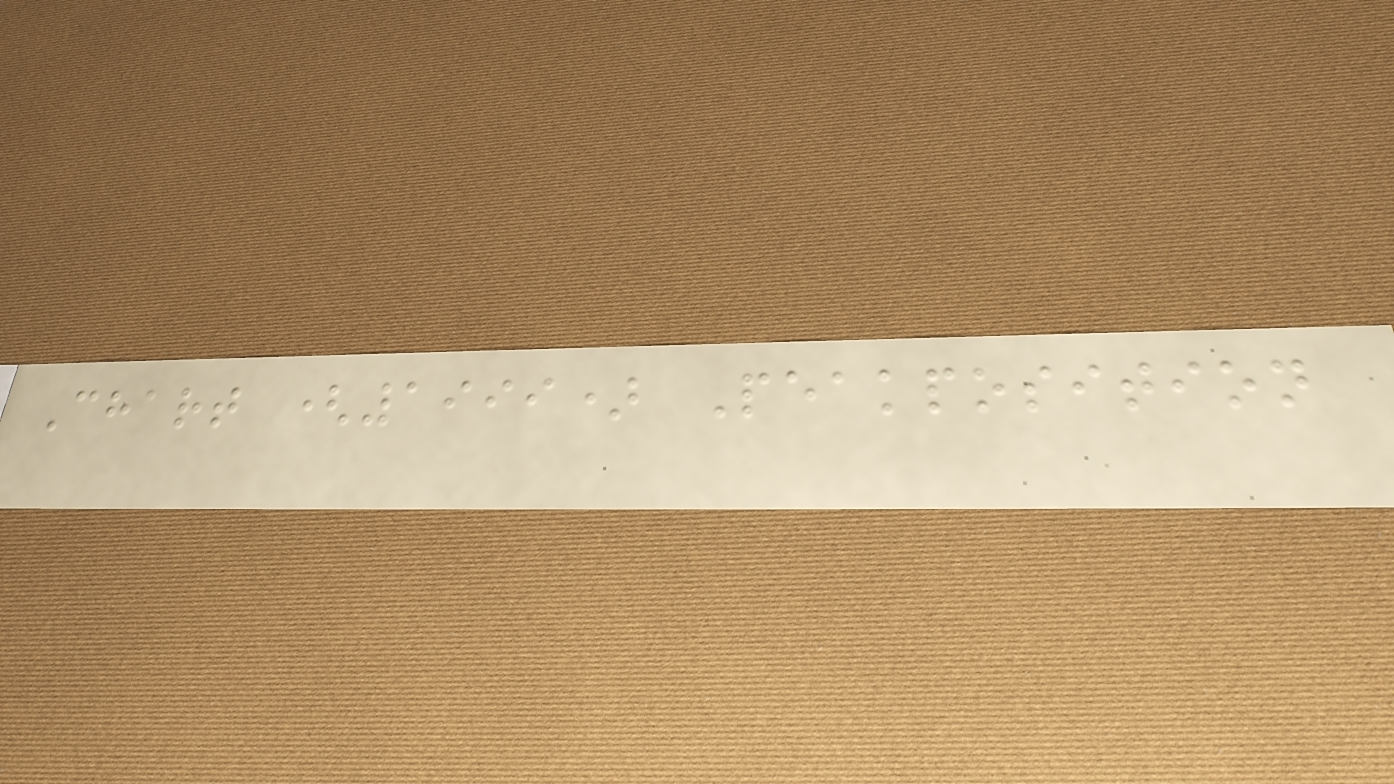Chart (1999) Peakposition
